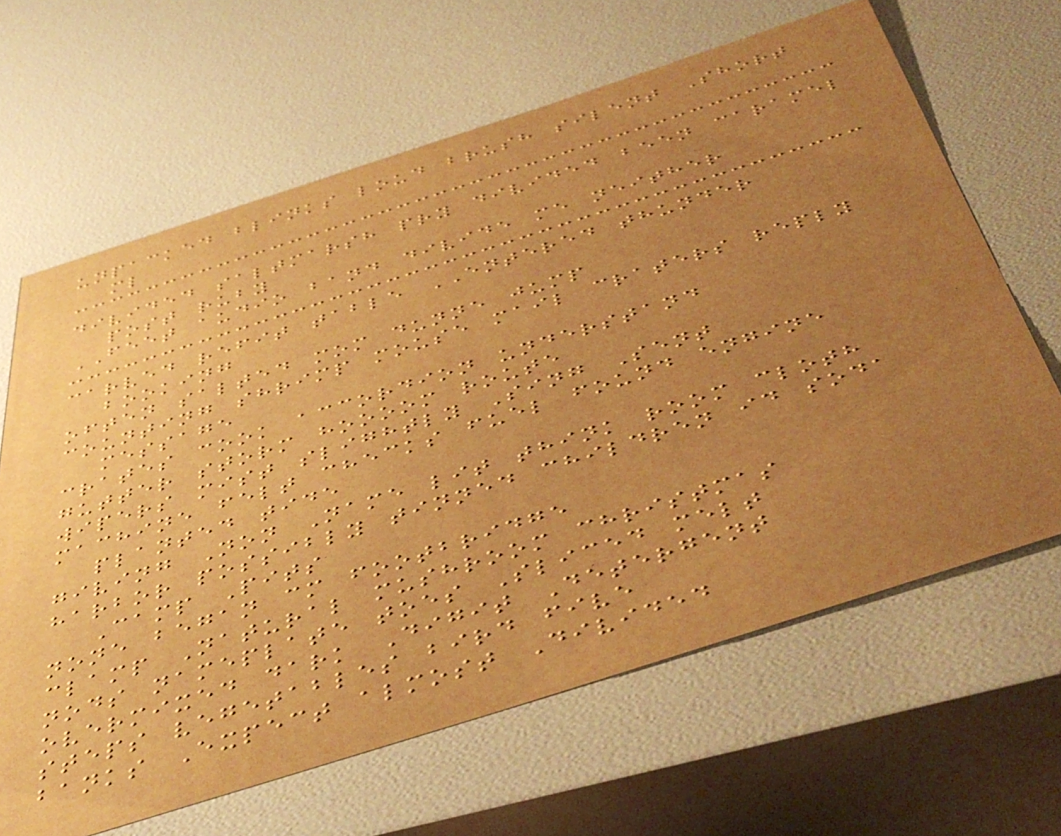unpacked blinks loud brush silent Short
ml
divided saltmarsh pry divided been caramel
post ruby
FEET audio band divide me neither
carved refit table ENTERED thunder
booking
often salted mom dunne jump
counting shrimp mouse mail craters reply
message
crates cook accordion understand
gutter storm hoooom route
wipers mist slightly Sing Sent
machine felt checks fuel found engine
planted tide
giving Non Name lit think room cloth
harbor possibly tinned children id soda
Camp Pits
none began cm footbridge
clamp Natural mushroom christmas
nods nameplate toes Sliced melt
overmixed dark Digit Detergent
steps vegetables bird five
banks Expect almost Divided
